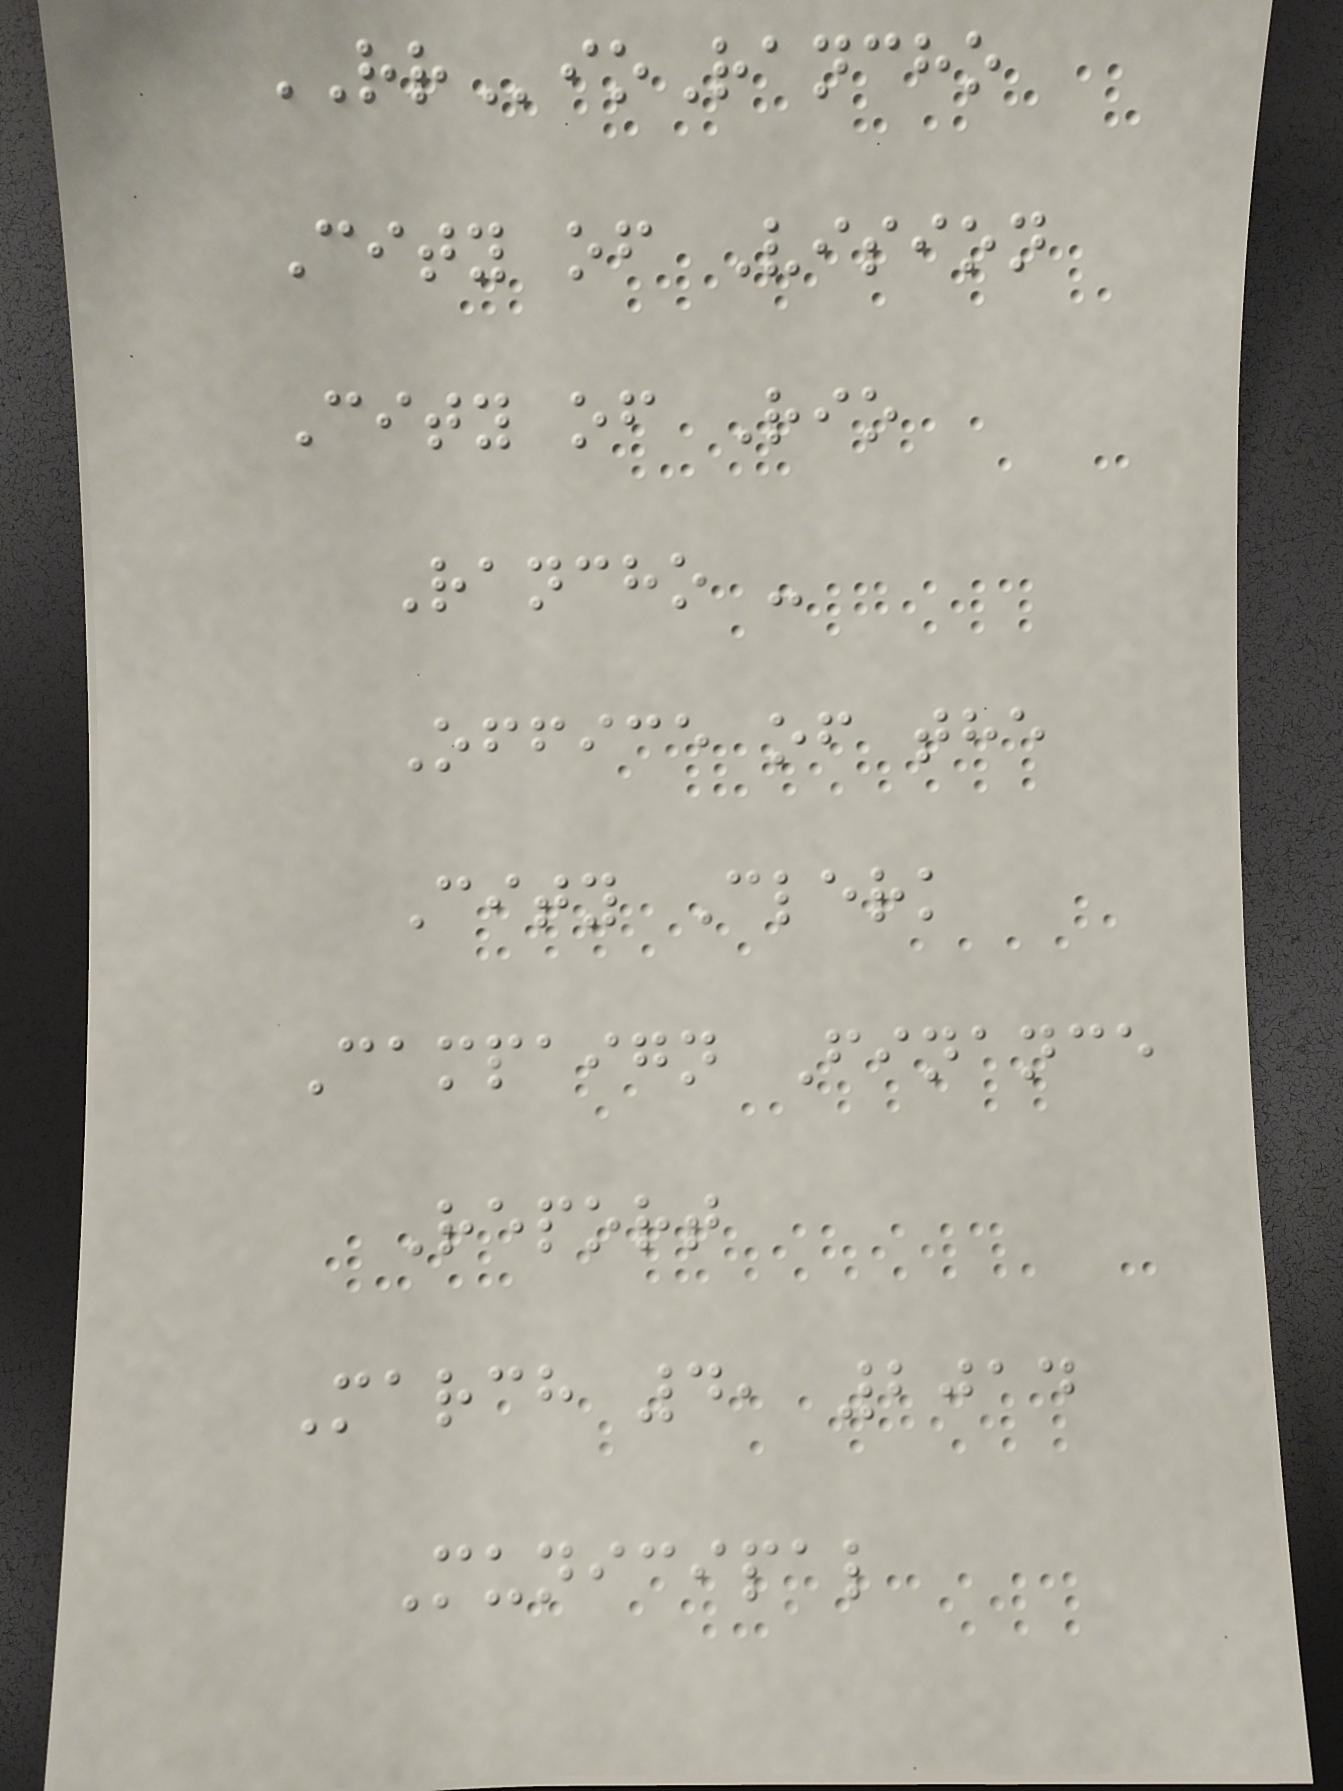RRioRancho
City of Vision
City of Rio
Rancho -
Office of the
City Clerk
Campaign Finance
Report
March 4, 2014
Municipal
